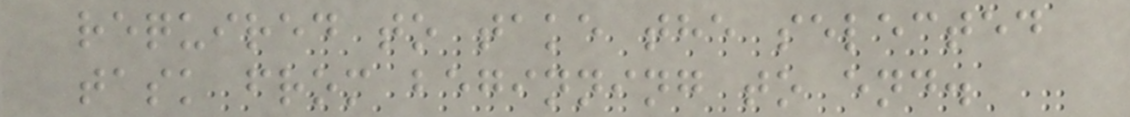required to take the selected
task from beginning to end.
